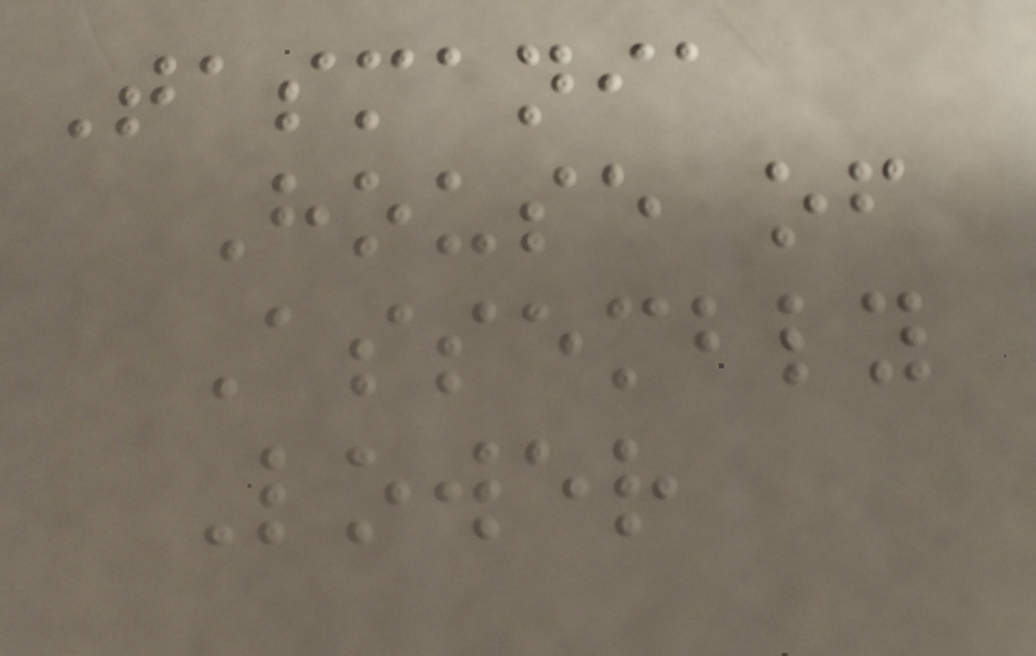Tasmania
House of
Assembly
Lower
